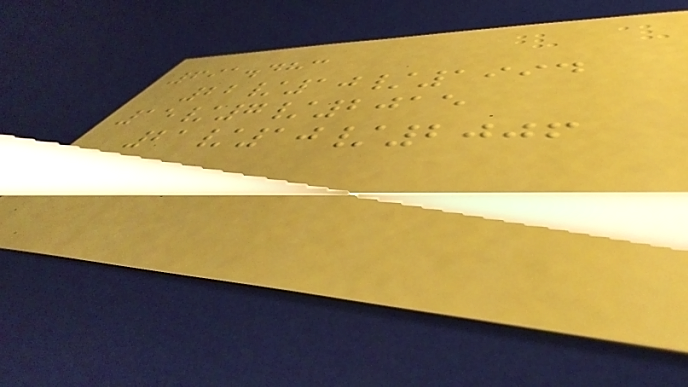691.483
22/10/1994
15/7/2015
21/10/2006
